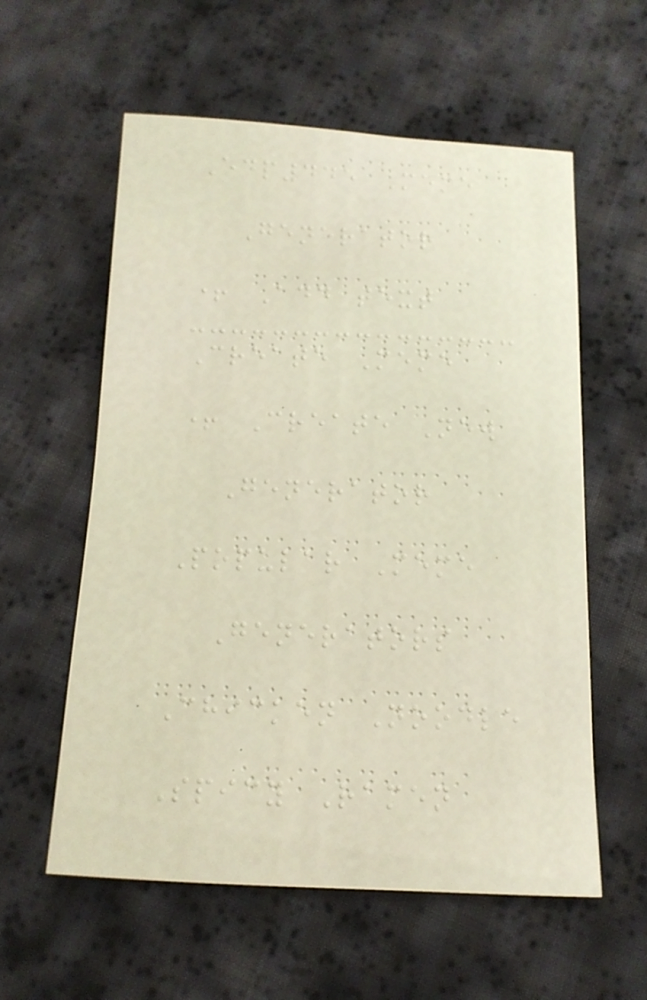Edp445 Meme
Generator
+ Add text
Create Meme
+ Create New
Generator
Popular Meme
Generators
Chicken Noodle
Spicy Ramen
